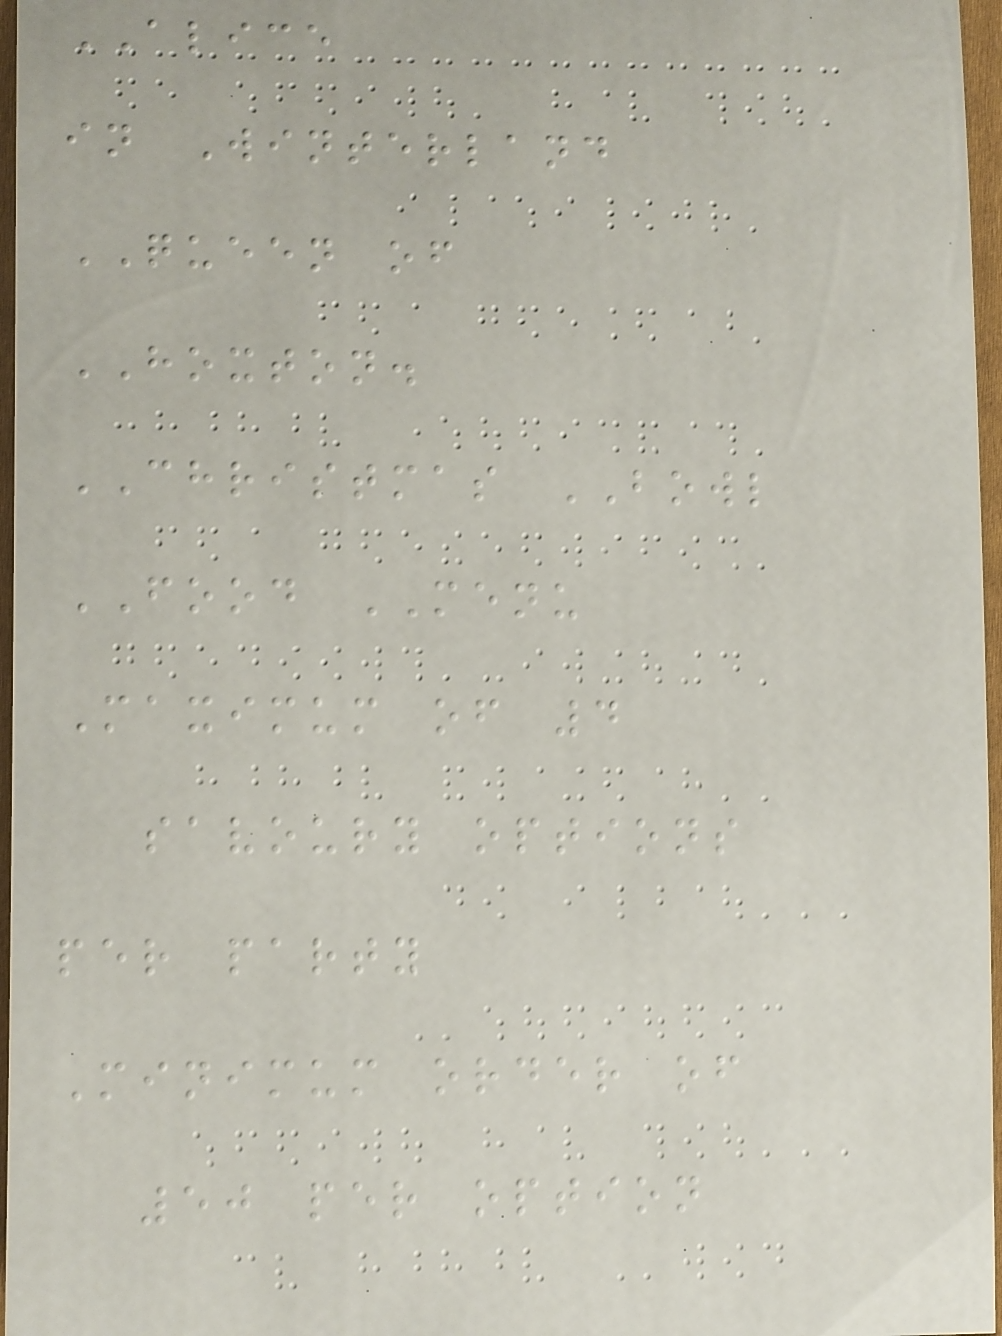ALICE
in Winterland
QUEEN of
HOXTON.
CHRISTMAS BOWL
FOOD MENU
Maximum of 4
savoury options
per party
Minimum order of
50 per option
